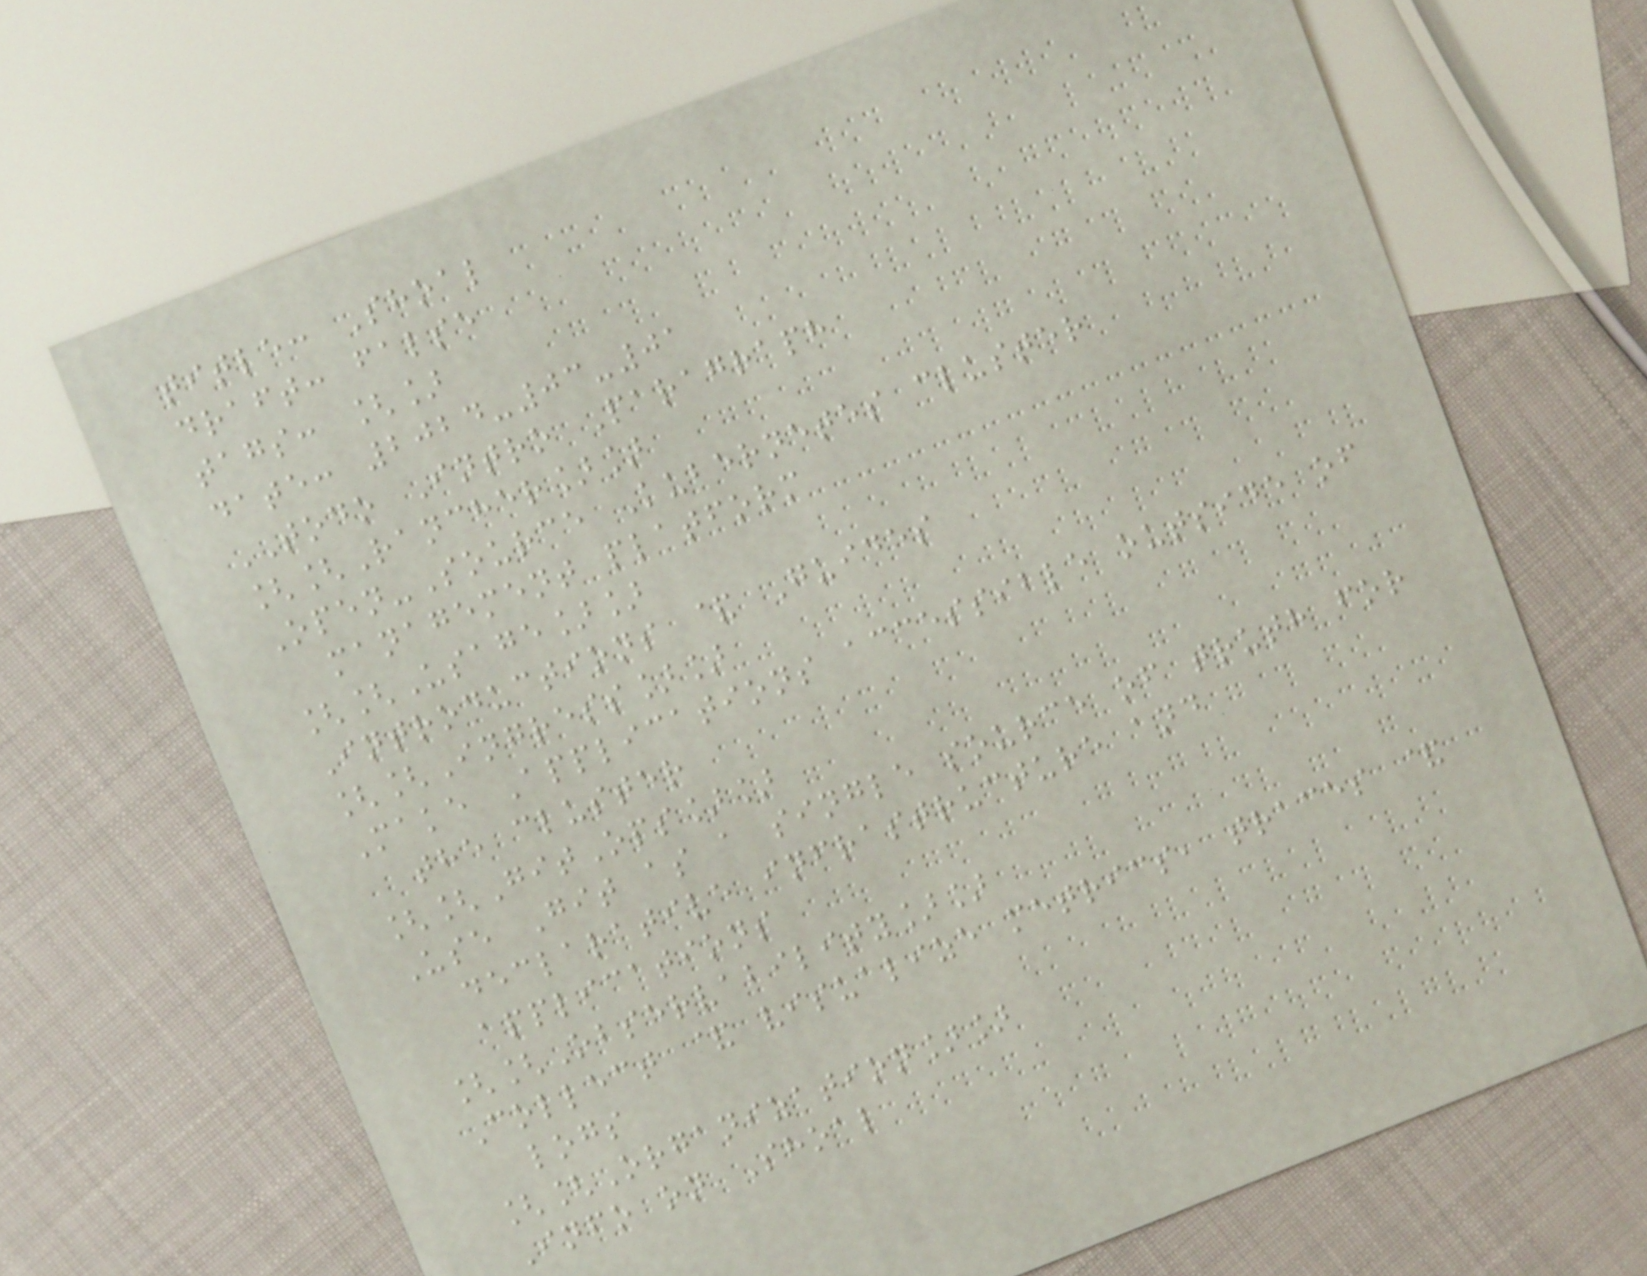title: Shoal
draft: false
tags: []
date: 2024-03-01
TODO Intro Paragraph
[[Rancher]]
Open-Source Kubernetes cluster
management platform
[[Usage]]
Introductions & Guides
[[Ingress]]
Make Applications accessible outside of
the cluster
[[GitOps]]
Use Git as a single source of truth for
declarative infrastructure and
applications
[[Observability]]
Collect & visualize metrics, traces &
logs
[[Organization]]
Info on Shoal
